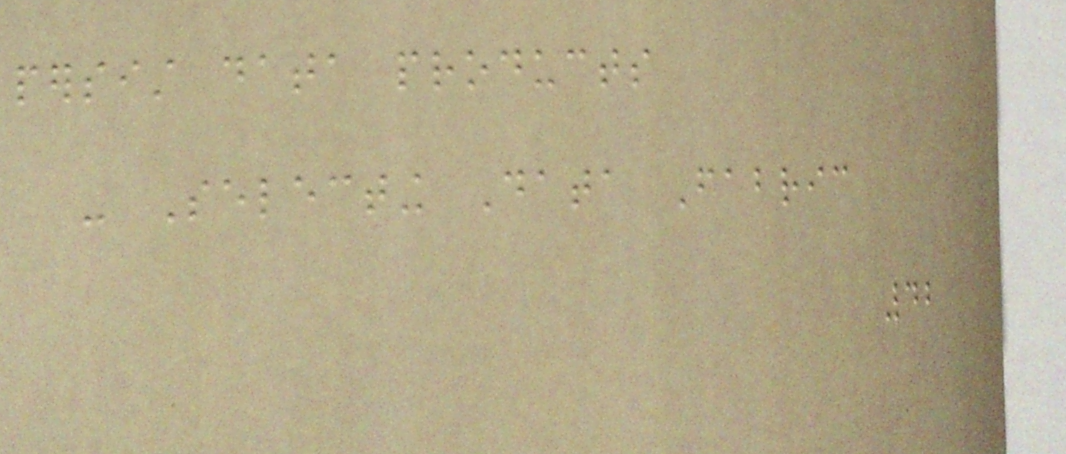persist data products
- Selecting Data Fabric
42
